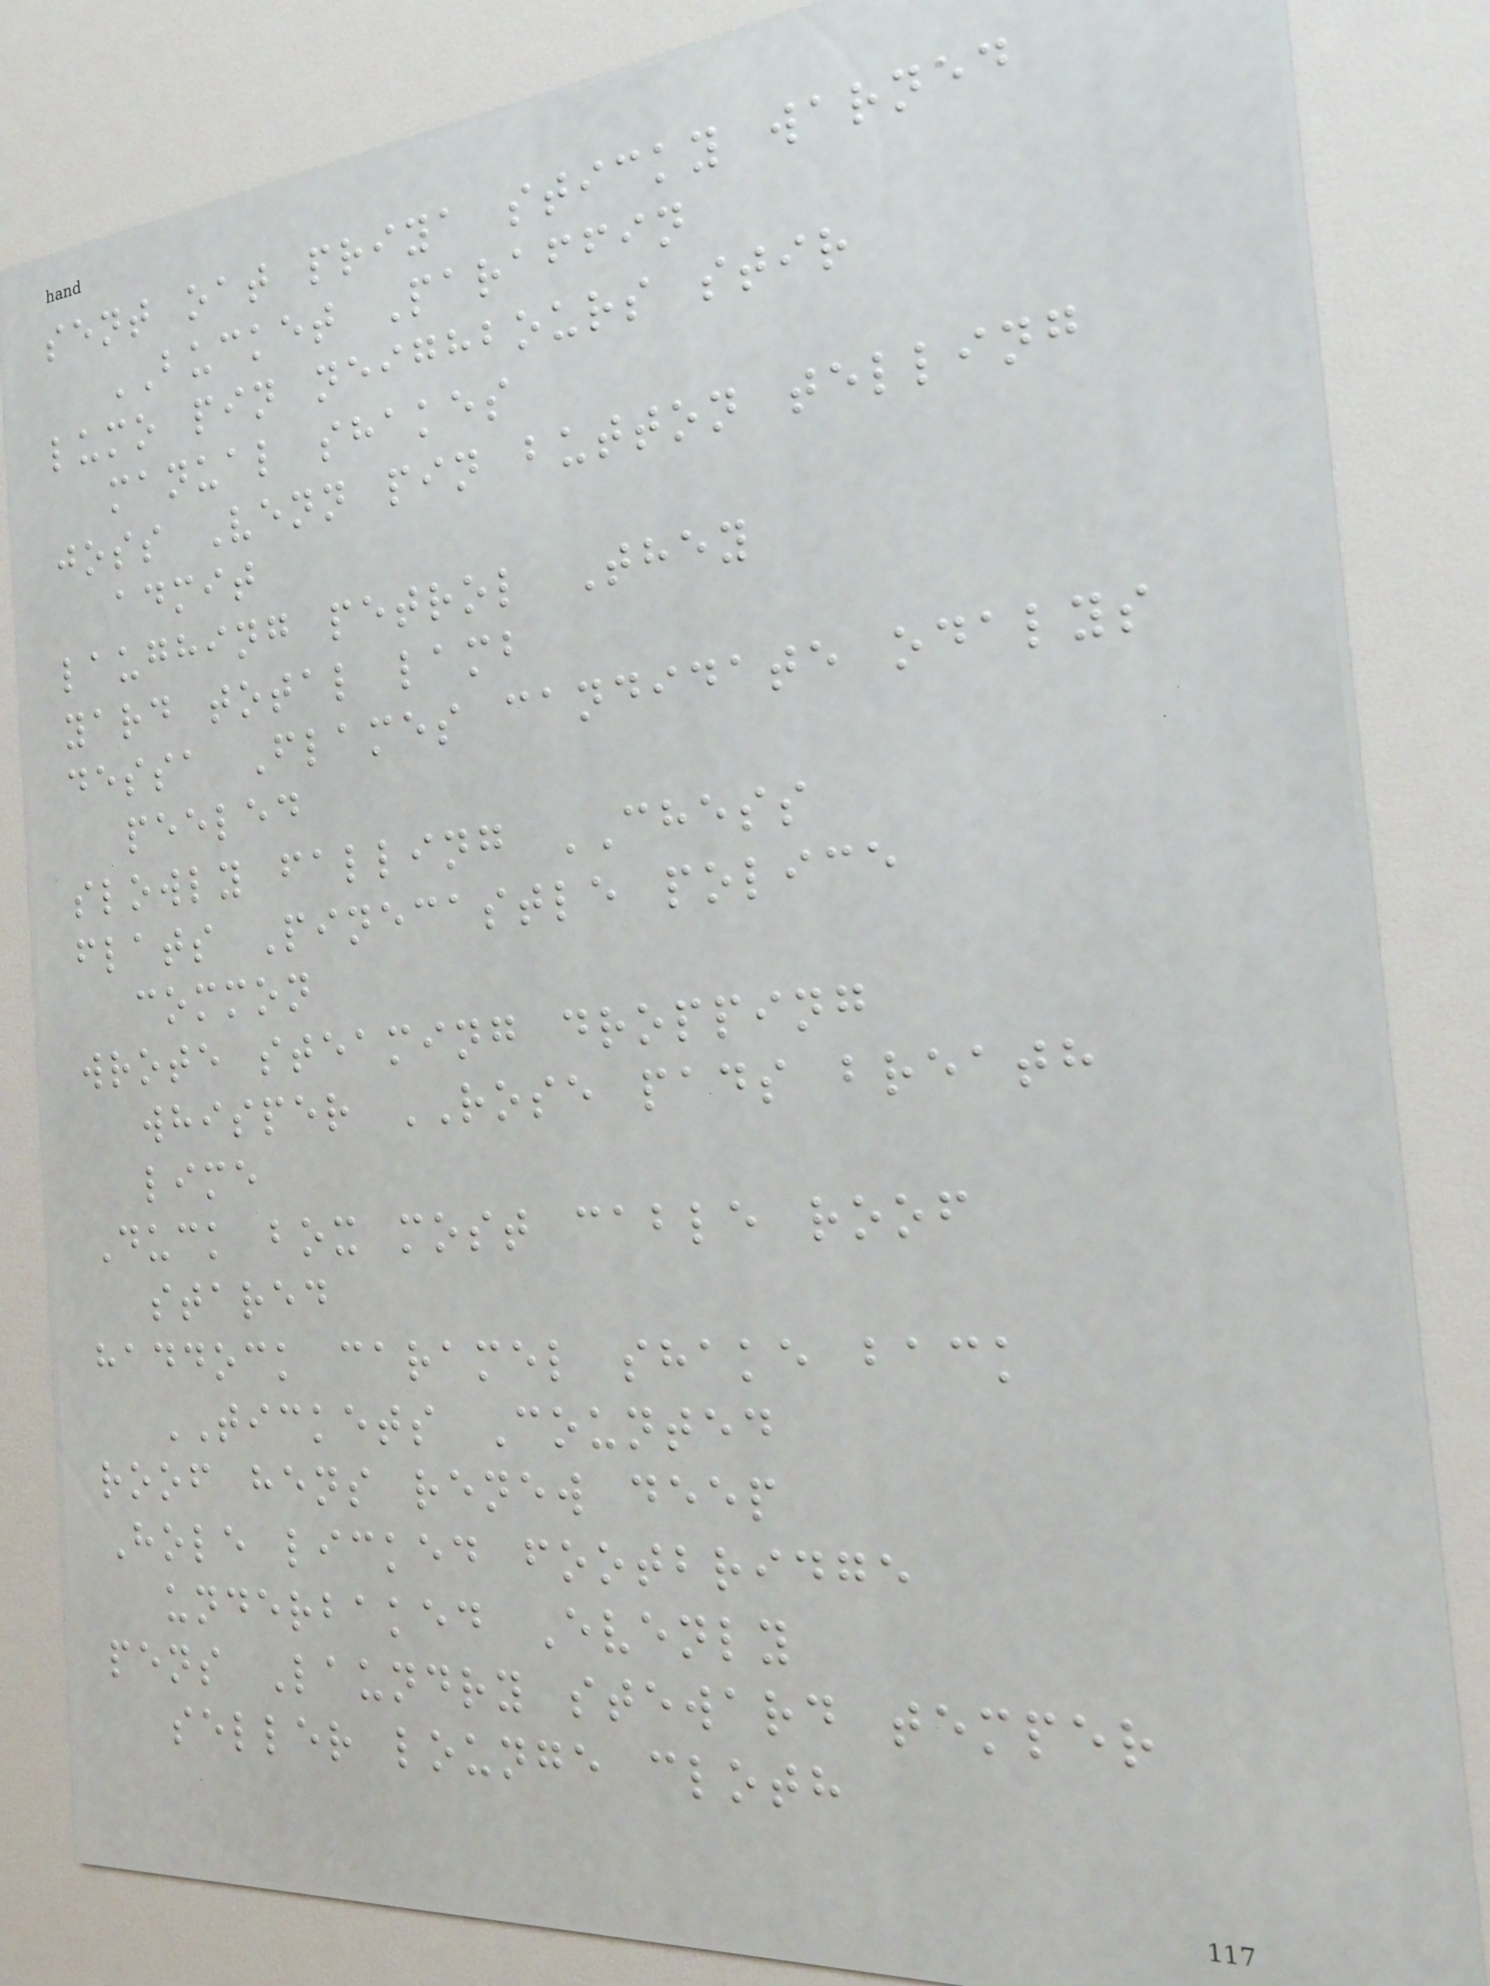sent oat priya sticky warned
BUCKET Paraffin
lumo pin neighbours stir
manual shakes
joss Venn pin button telling
admit
laughing petrol They
yard total lamb
dessa Flames candidate odalys
peeled
slowly falling CHESS
flats Pinecastle police
common
wrote steaming dropping
whisper ROSE pads breath
lime
Duck box most cable roof
stared
haddock caramel shake back
TICKETS Counted
roof hens renew deep
Hole licked footbridge
underbaked Evenly
pens Laundry steward temper
seller lounge cloth
